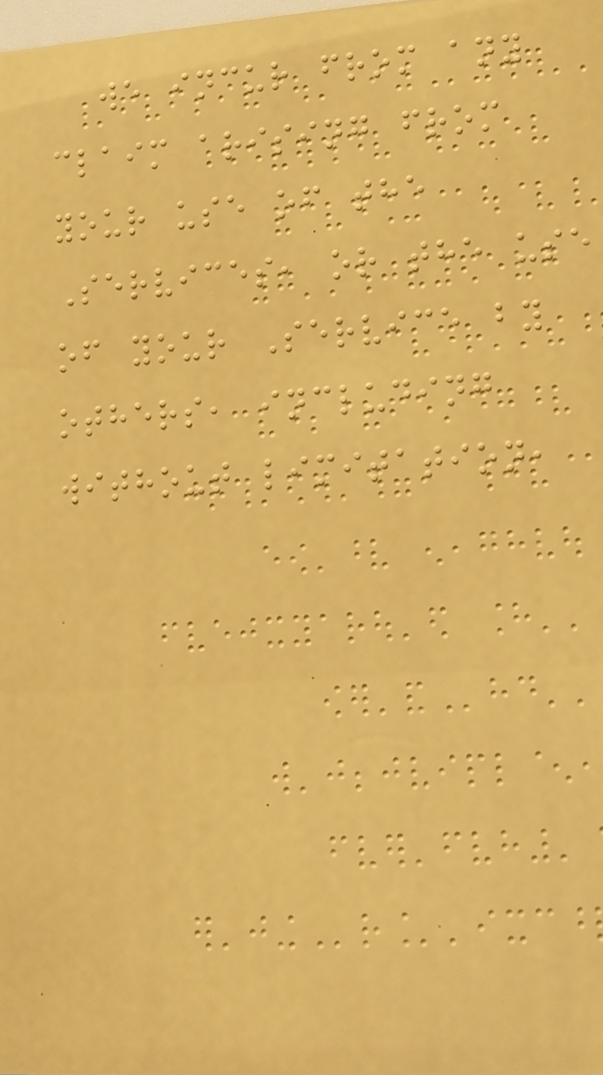we incur from any
claim arising from
your use of the
Services, or the use
of your Service by
others, including
without limitation,
